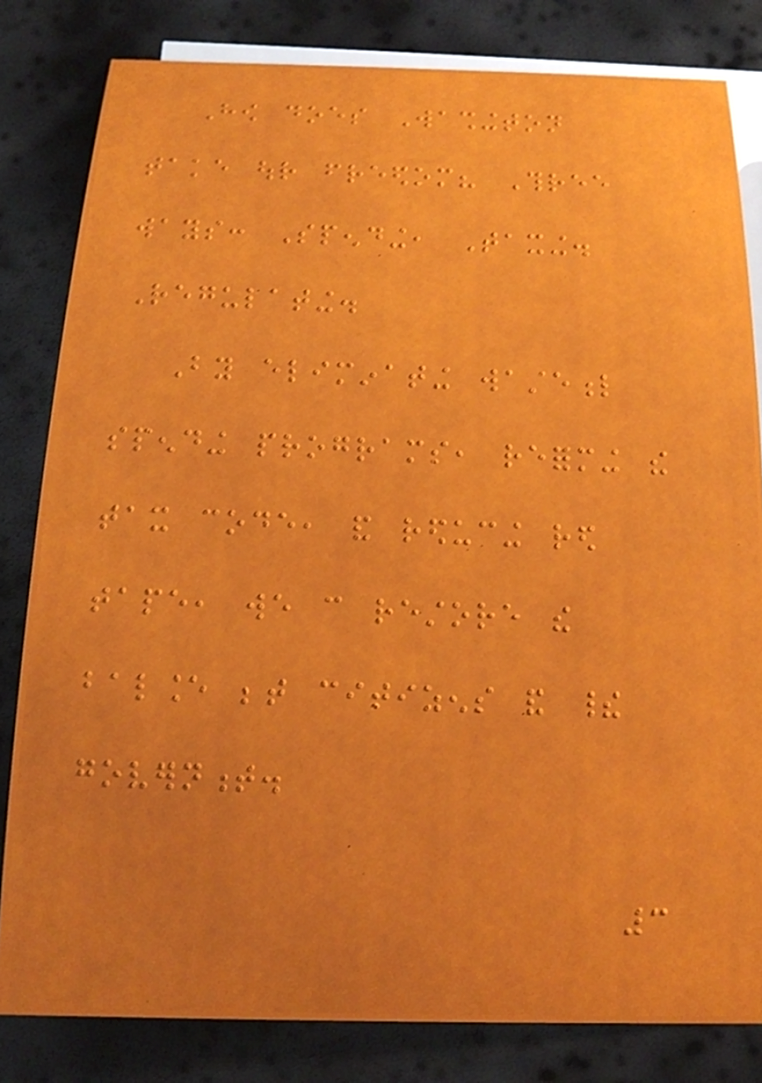How does Washington
take our freedom? Three
ways: Spending, Taxing.
Regulating.
By eliminating wasteful
spending programs, reforming the
tax code, and reducing red
tape, we can restore the
balance between citizens and their
government.
3
